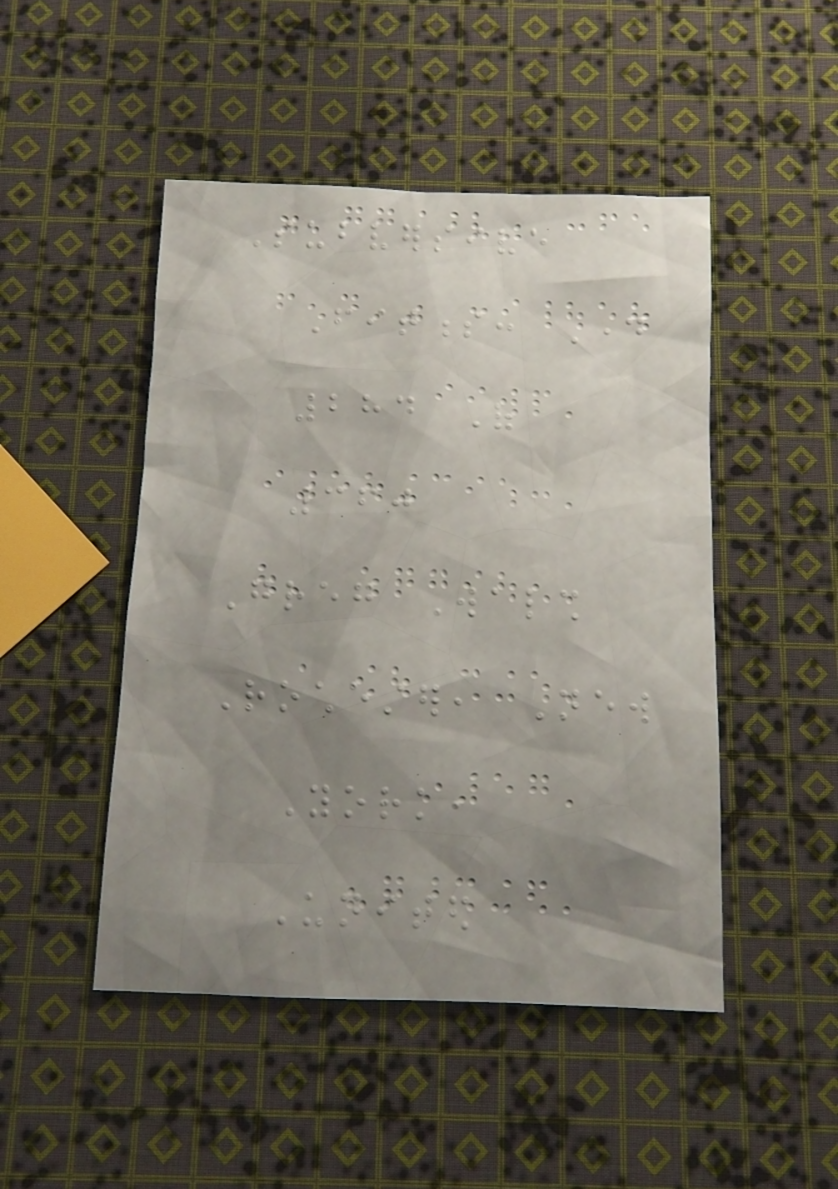Subversive
Fitness: Day
284 Of
360
Greg Walsh
Rochester, New
York,
United
